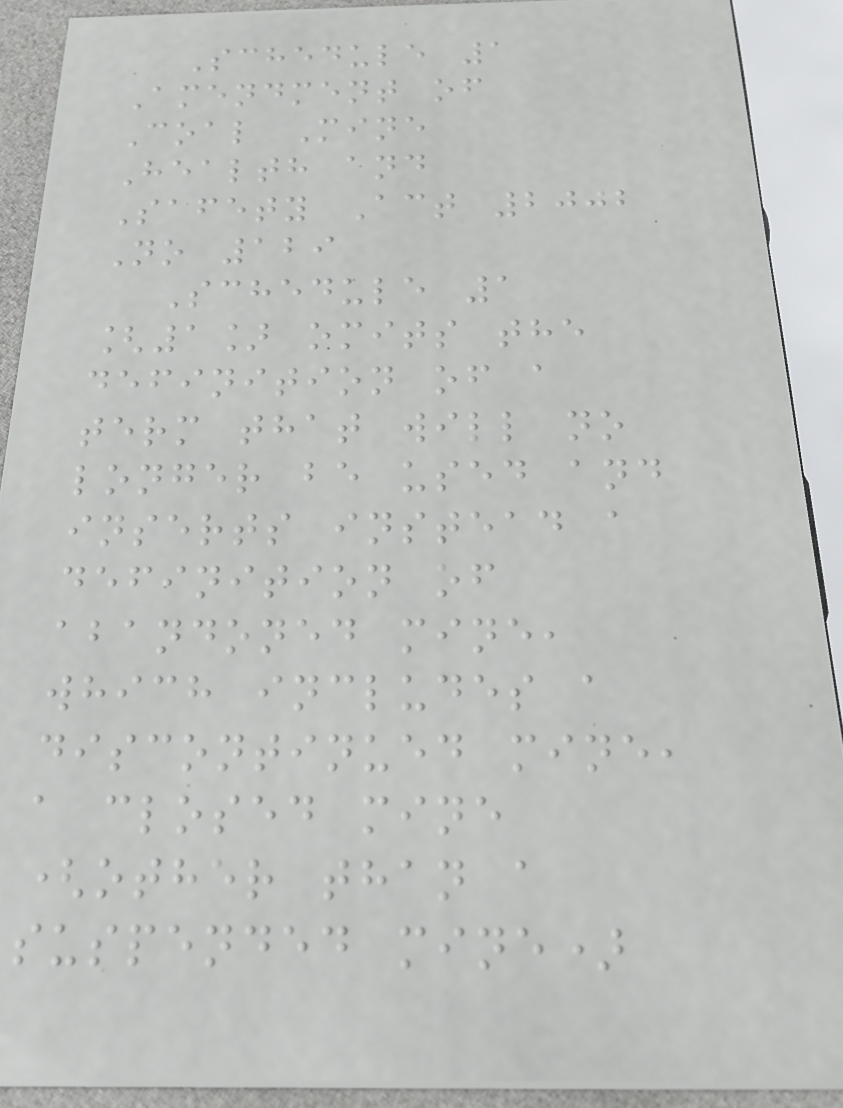Schedule 1
Amendment of
Coal Mine
Health and
Safety Act 2002
No 129
Schedule 1
[1] omits the
definition of a
term that will no
longer be used and
inserts instead a
definition of
abandoned mine,
which includes a
discontinued mine,
a closed mine
(other than a
suspended mine)
